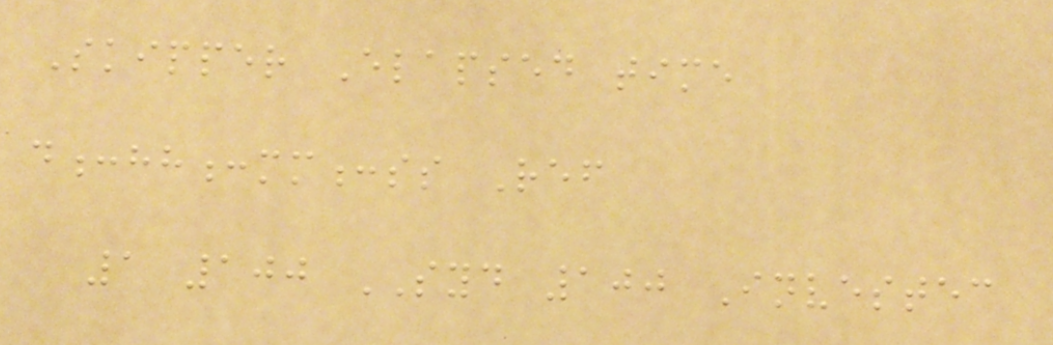Skipper Elapsed time
d:hh:mm:ss Ref
1 100 SYD 100 Investec
